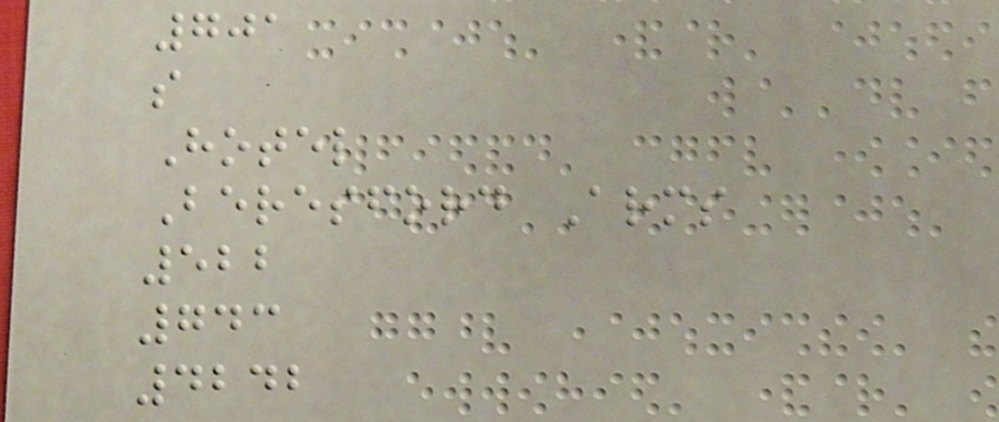701
s
Hotel
Beresford Arms
522
743
4242
